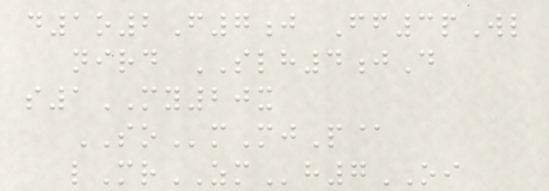d1o2F7j Ff3pWl
nird SLH4jD
s1MY20x
SOmMjP@
lMrZMh7OI
